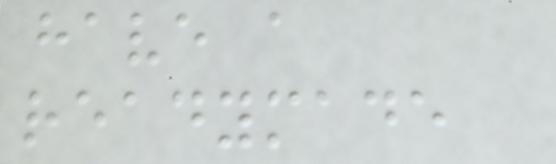have a
readymade
